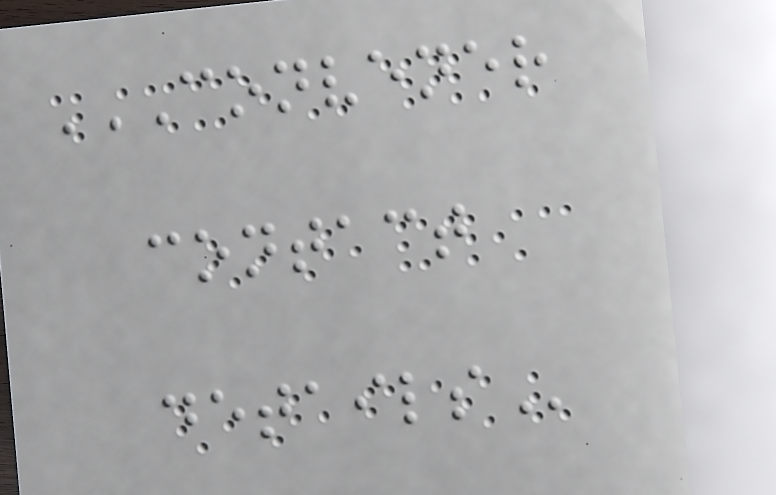CONVENER
CONTACT
DETAILS
